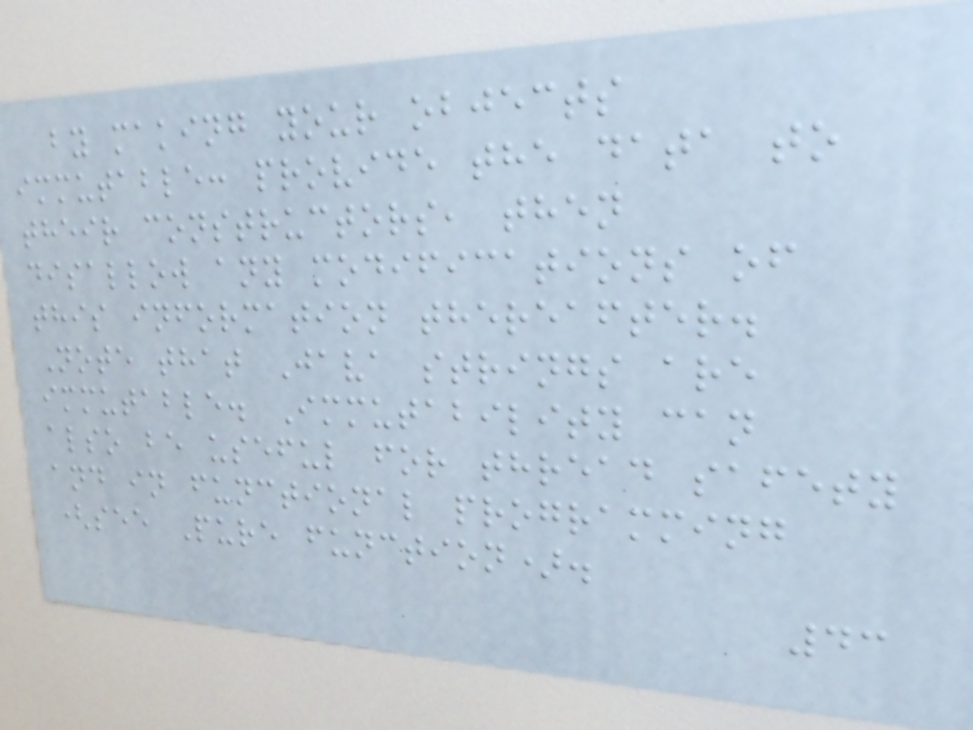by making your objects
immutable: provide the data to
their constructors, then
disallow any modifications of
this information thereafter.
Note that Java strings are
immutable. Immutability can
also be useful for thread safety
and in functional programming
(see Pure function).
43
